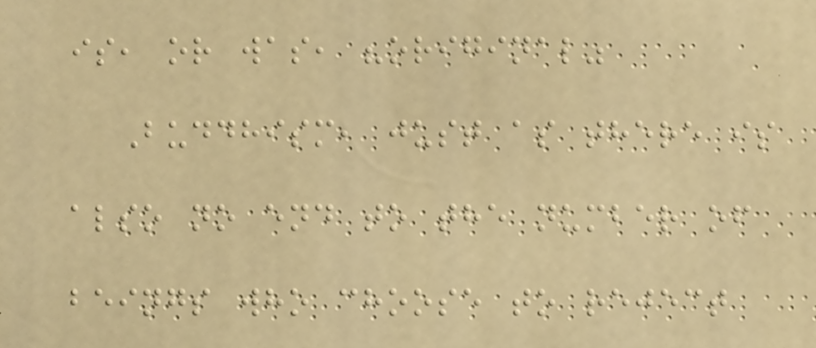is, or was, "original"
Buddhism, just as there is
also no end to the number of
beings who choose to reject
